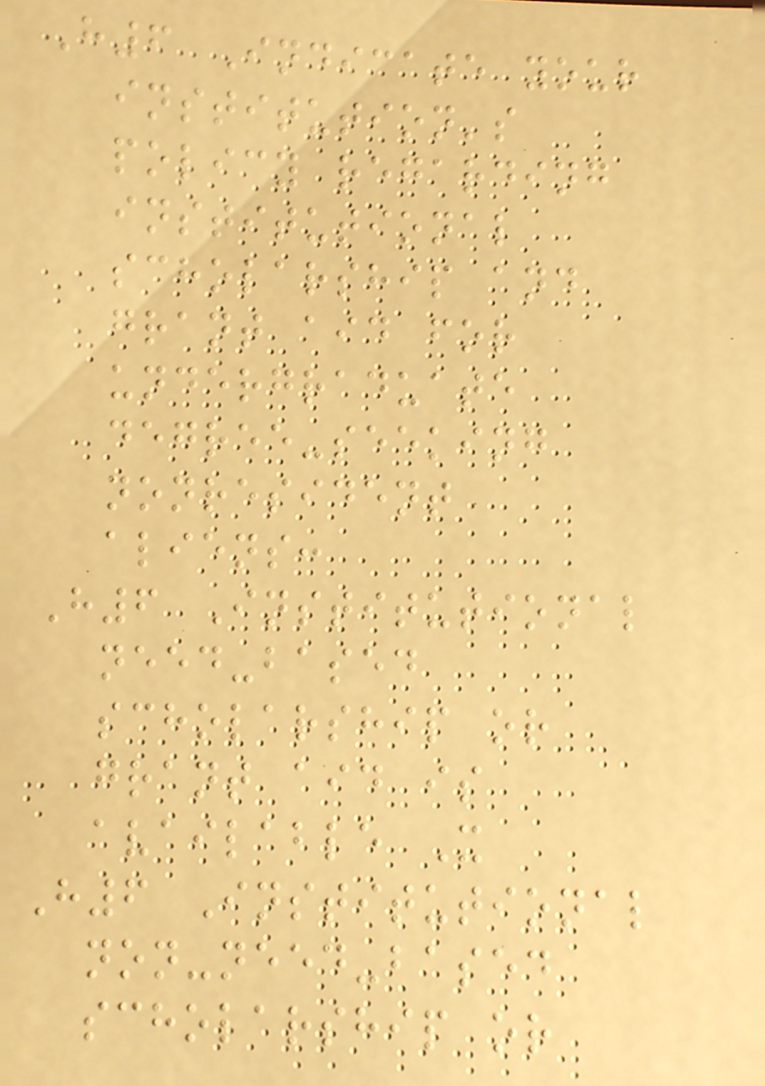H6 Indicate your
institution's
policy regarding
institutional
scholarship and
grant aid for
undergraduate
degree-seeking
nonresident
aliens:
H6 Institutional
need-based
scholarship or
grant aid is
available X
H6 Institutional
non-need-based
scholarship or
